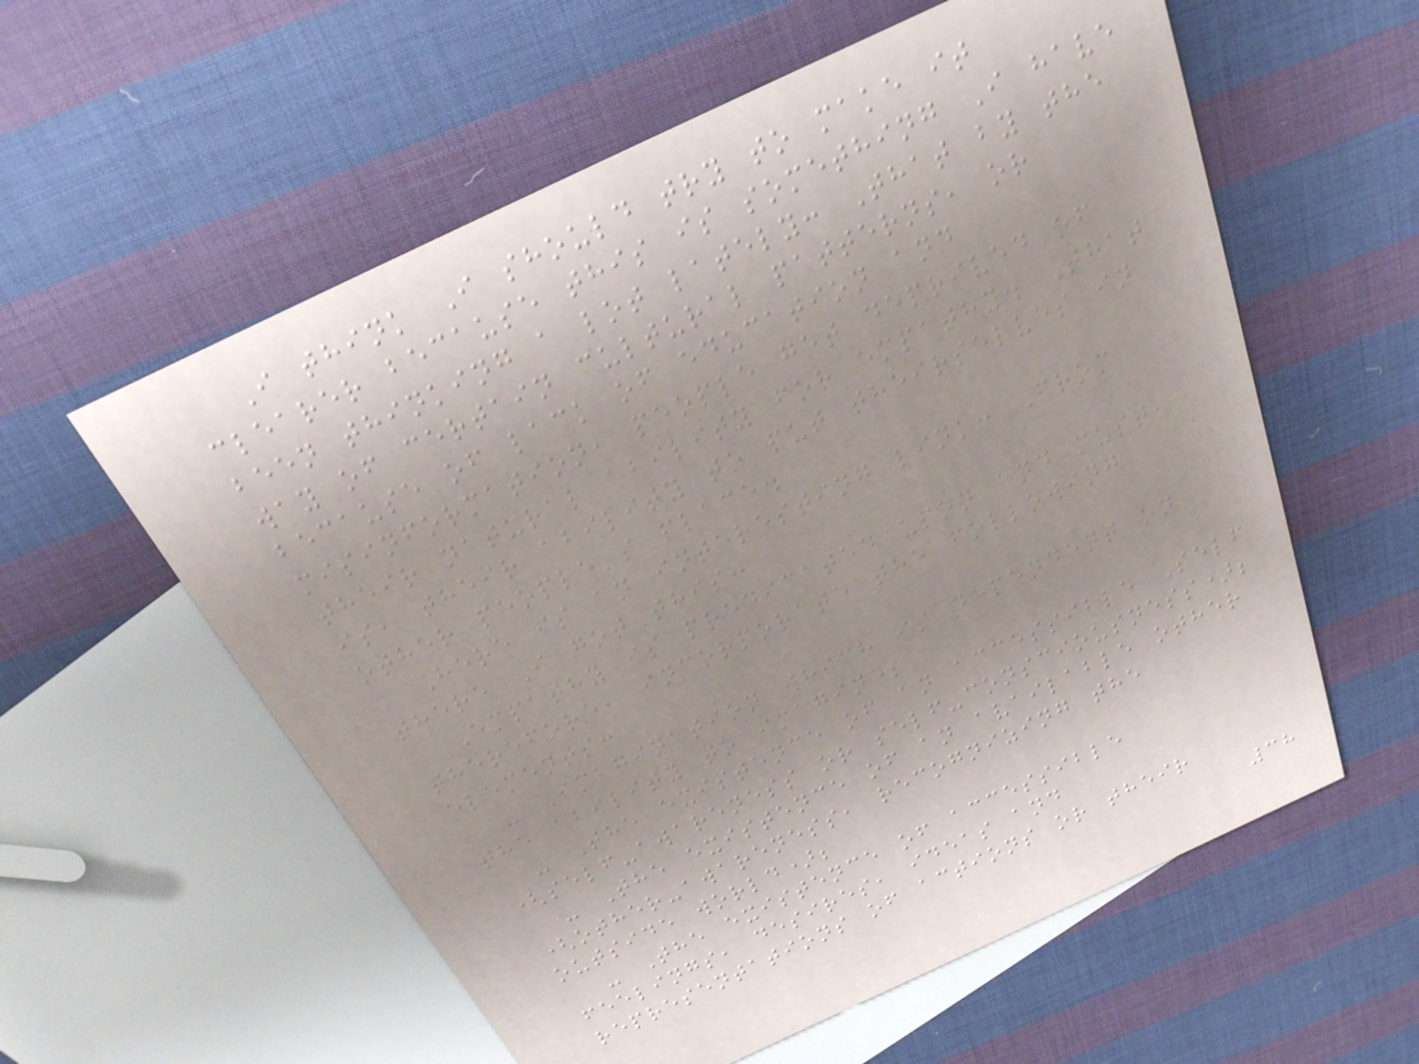I think I should try to make it
clearer because this is something I have
been thinking a lot lately: That by the
way of certain cultural patterns, or
because of lack of education and
misinformation, people get deprived of
their natural ability for empathy. That
is, their ability to put theirselves in
other people's place.
Here is an interesting link: From
there I got this:
Empathy is predicated upon and must,
therefore, incorporate the following
elements:
- Imagination which is dependent on
the ability to imagine;
- The existence of an accessible Self
(self-awareness or self-consciousness);
- The existence of an available other
(other-awareness, recognizing the
outside world);
- The existence of accessible
feelings, desires, ideas and
representations of actions or their
38
